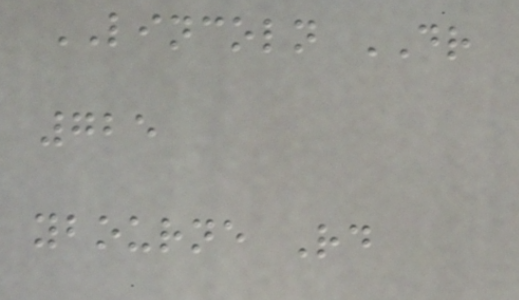LINCOLN DR
725
ybourne Rd
